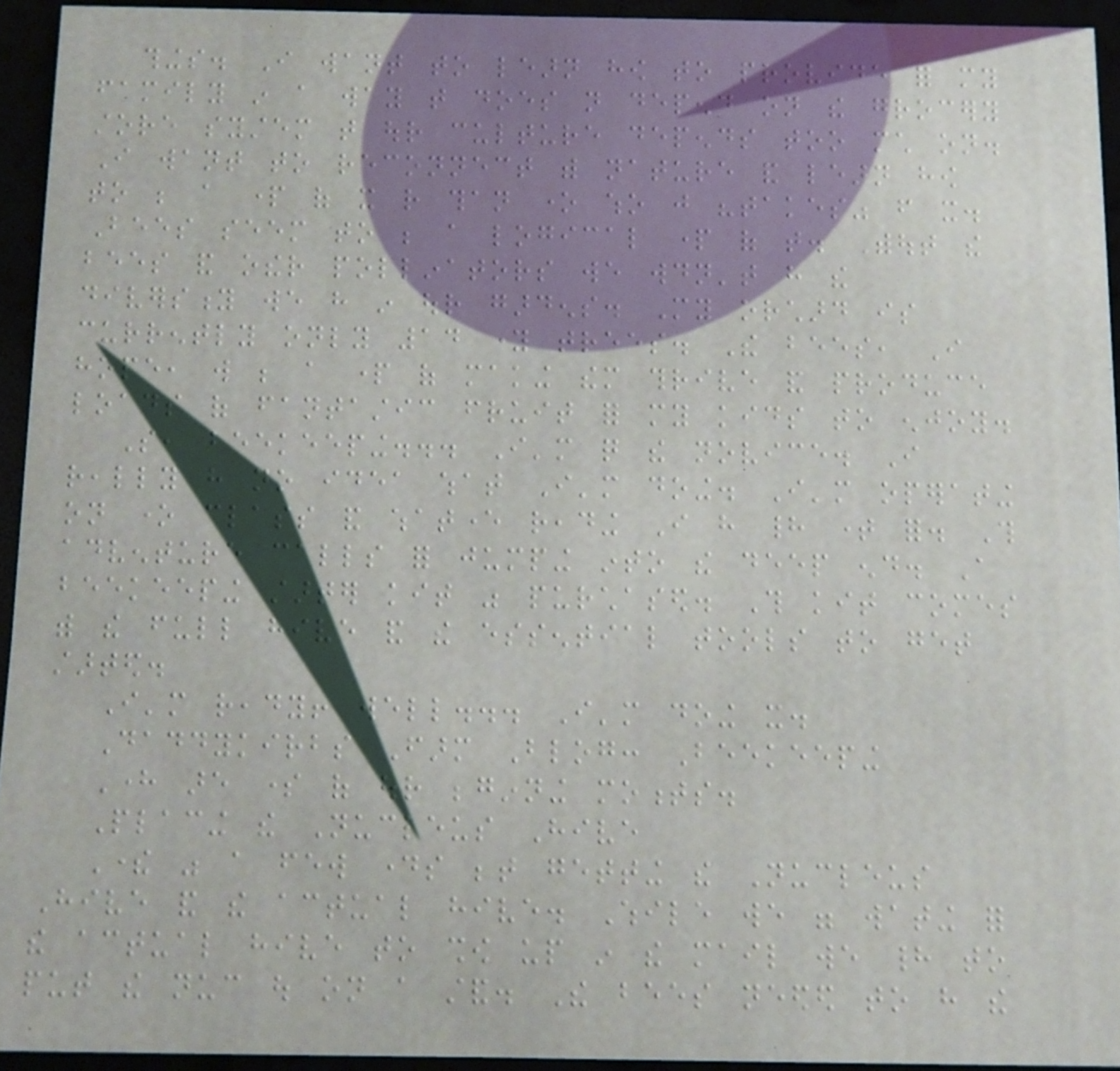things. I want to learn how to provide for my
family in a way that does not depend on the grocery
store system that our culture depends too much on.
I want to reconnect with nature and learn how
to be a part of it rather than one who just "takes" from it.
Bees seem to be a logical part of that. Without the
bees and other pollinators we wouldn't have the
diversity we have in our gardens. My orchard is
currently only 14 young trees. The bees, I
hope, will be a part of making them thrive and produce
loads of fantastic fruit for my kids to enjoy.
So, beekeeping... I'm quite the novice. I
really have no idea what I'm doing. I'm operating
on one class and whatever reading I have had time for. This
adventure calls for jumping into the deep end. A
beekeeping starter kit was purchased. This kit comes
with the full hive and the essential tools to get
started.
I'm ready! well... I'm doing it.
Daddykirbs Farm Blog: Beekeeping
Here are some of our beginning moments.
Placing the Nucleus Hive
There was a few days between getting the Nucleus
Hive and the actual hive. While we were wating for
the actual hive to show up in the mail we had to
put the nuc out on a stand. The bees needed to have the
